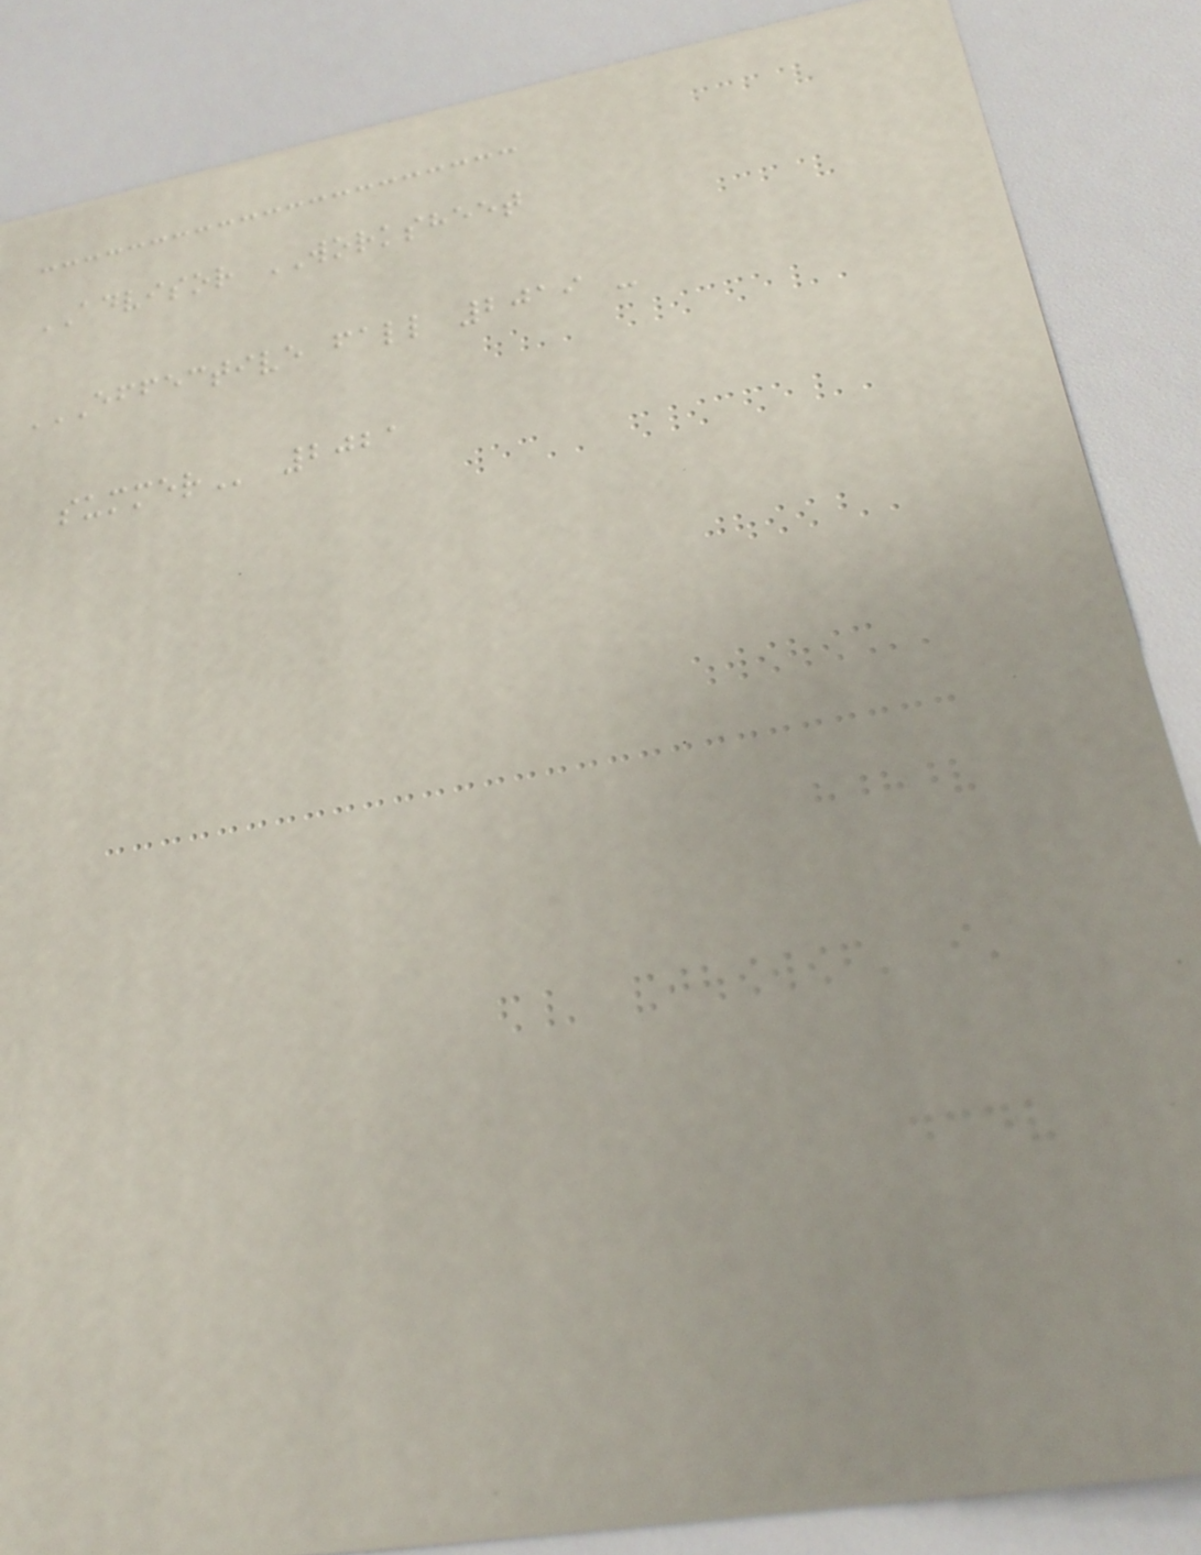ADVISOR WORKSHEET
EFFECTIVE FALL 2019 -
SUMMER 2021
